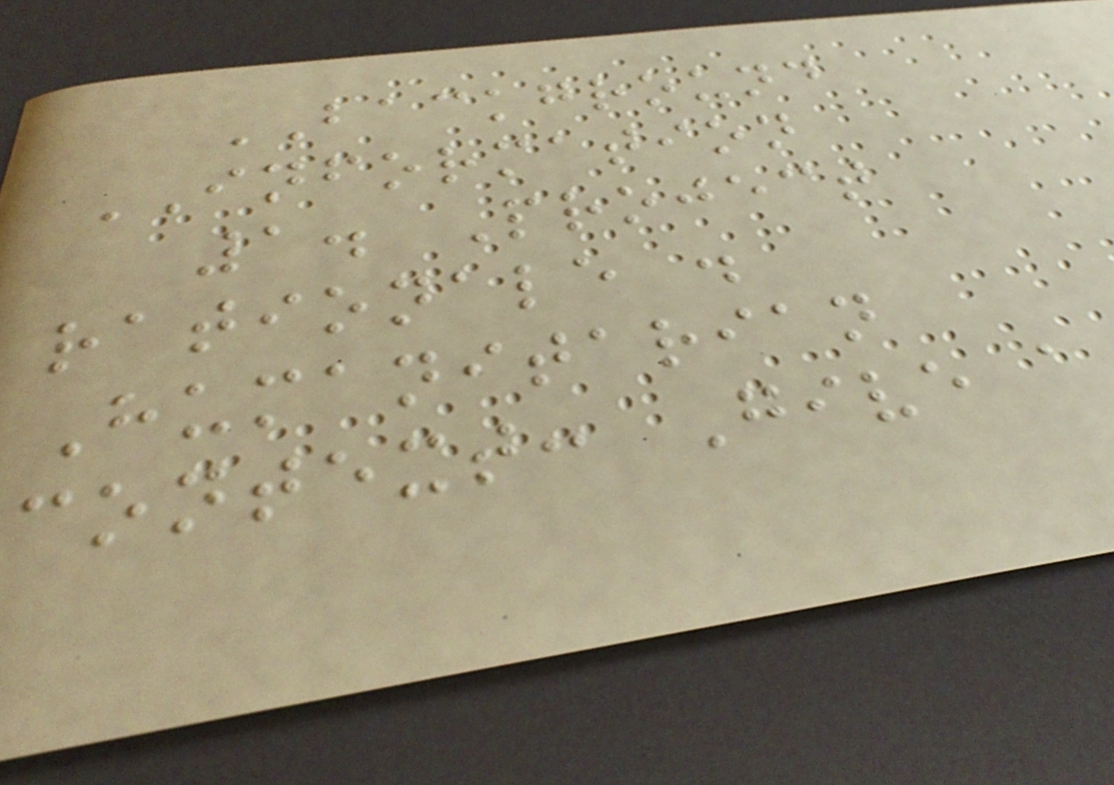BACKGROUND
INFORMATION
1. Project
rationale .
Humanitarian
context: Give a
